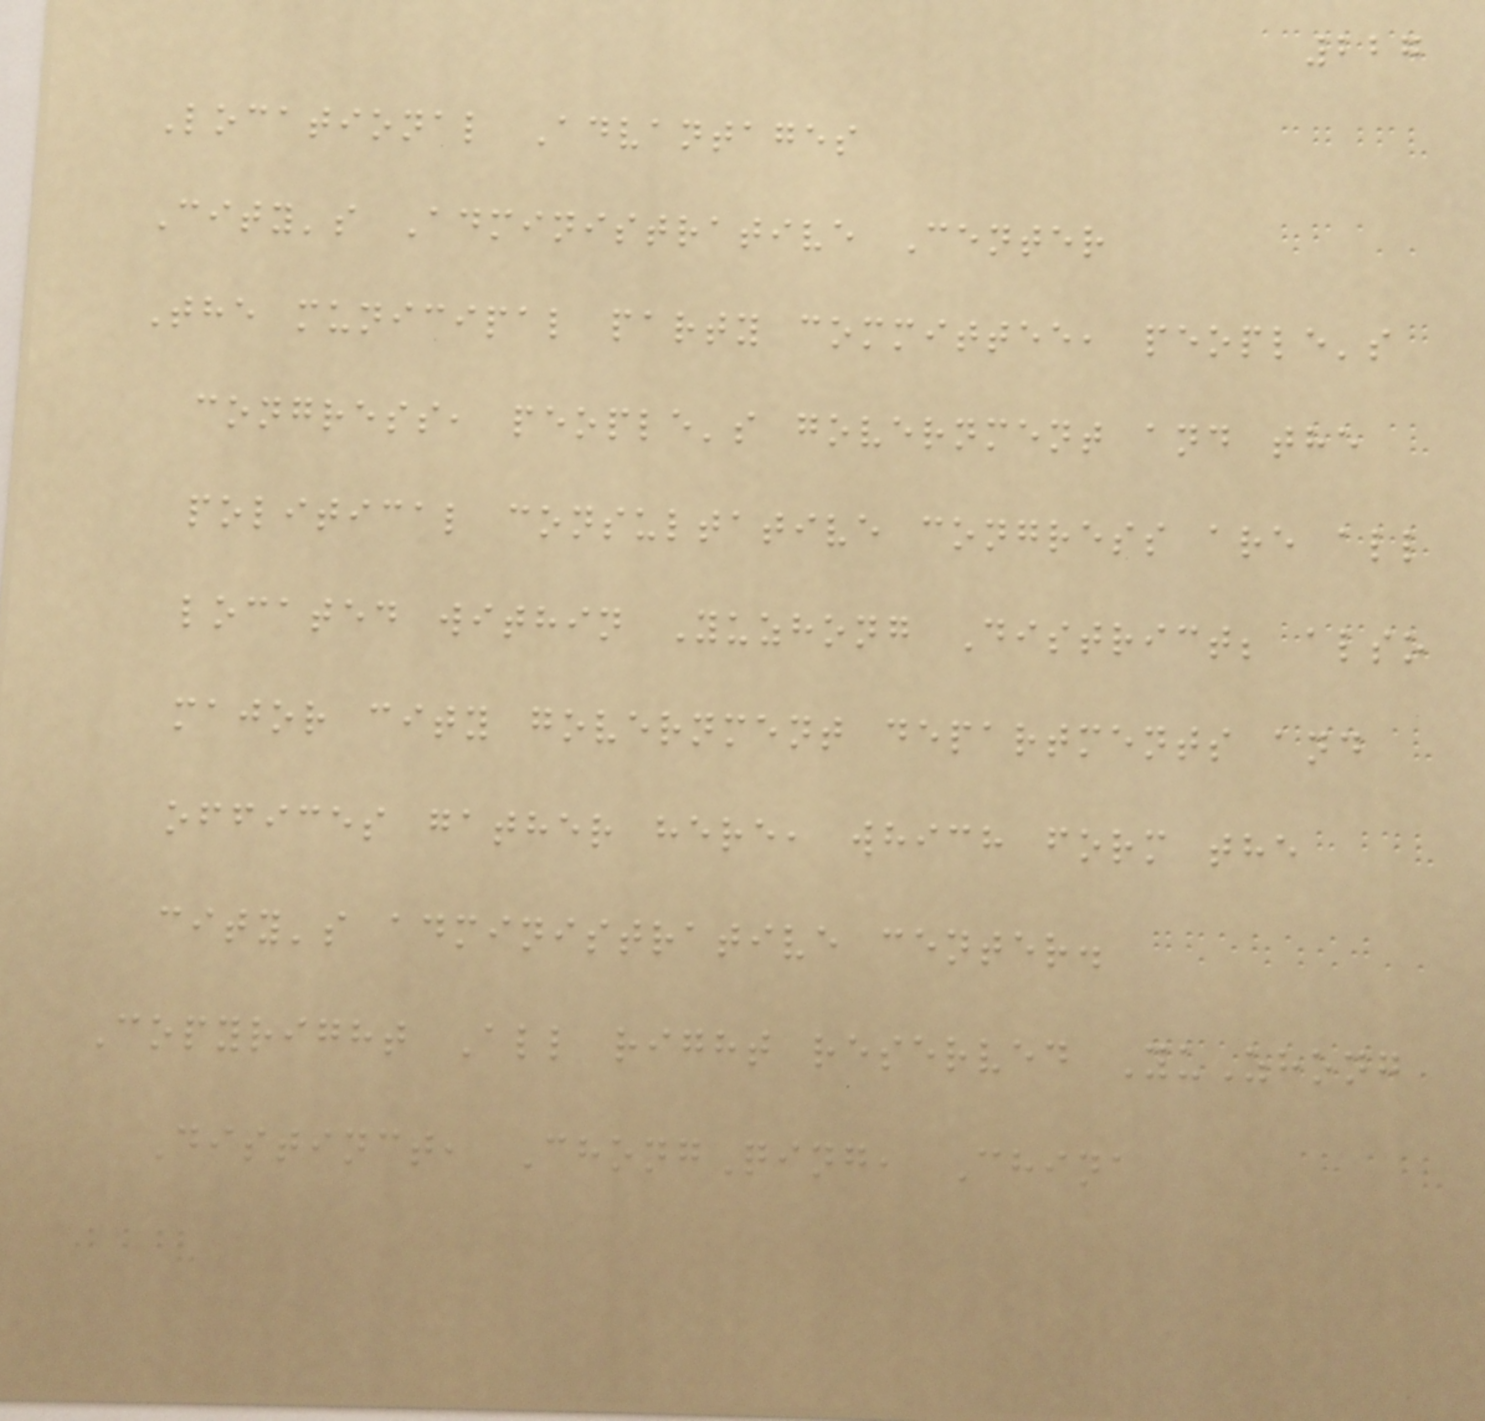227
Locational Advantages
City's Administrative Center
The municipal party committee, people's
congress, people's government and the
political consultative congress are all
located within Yuzhong District; also
major city government departments and
offices gather here, which form the
city's administrative center.
Copyright All right reserved YuZhong
Distinct, ChongQing, China
